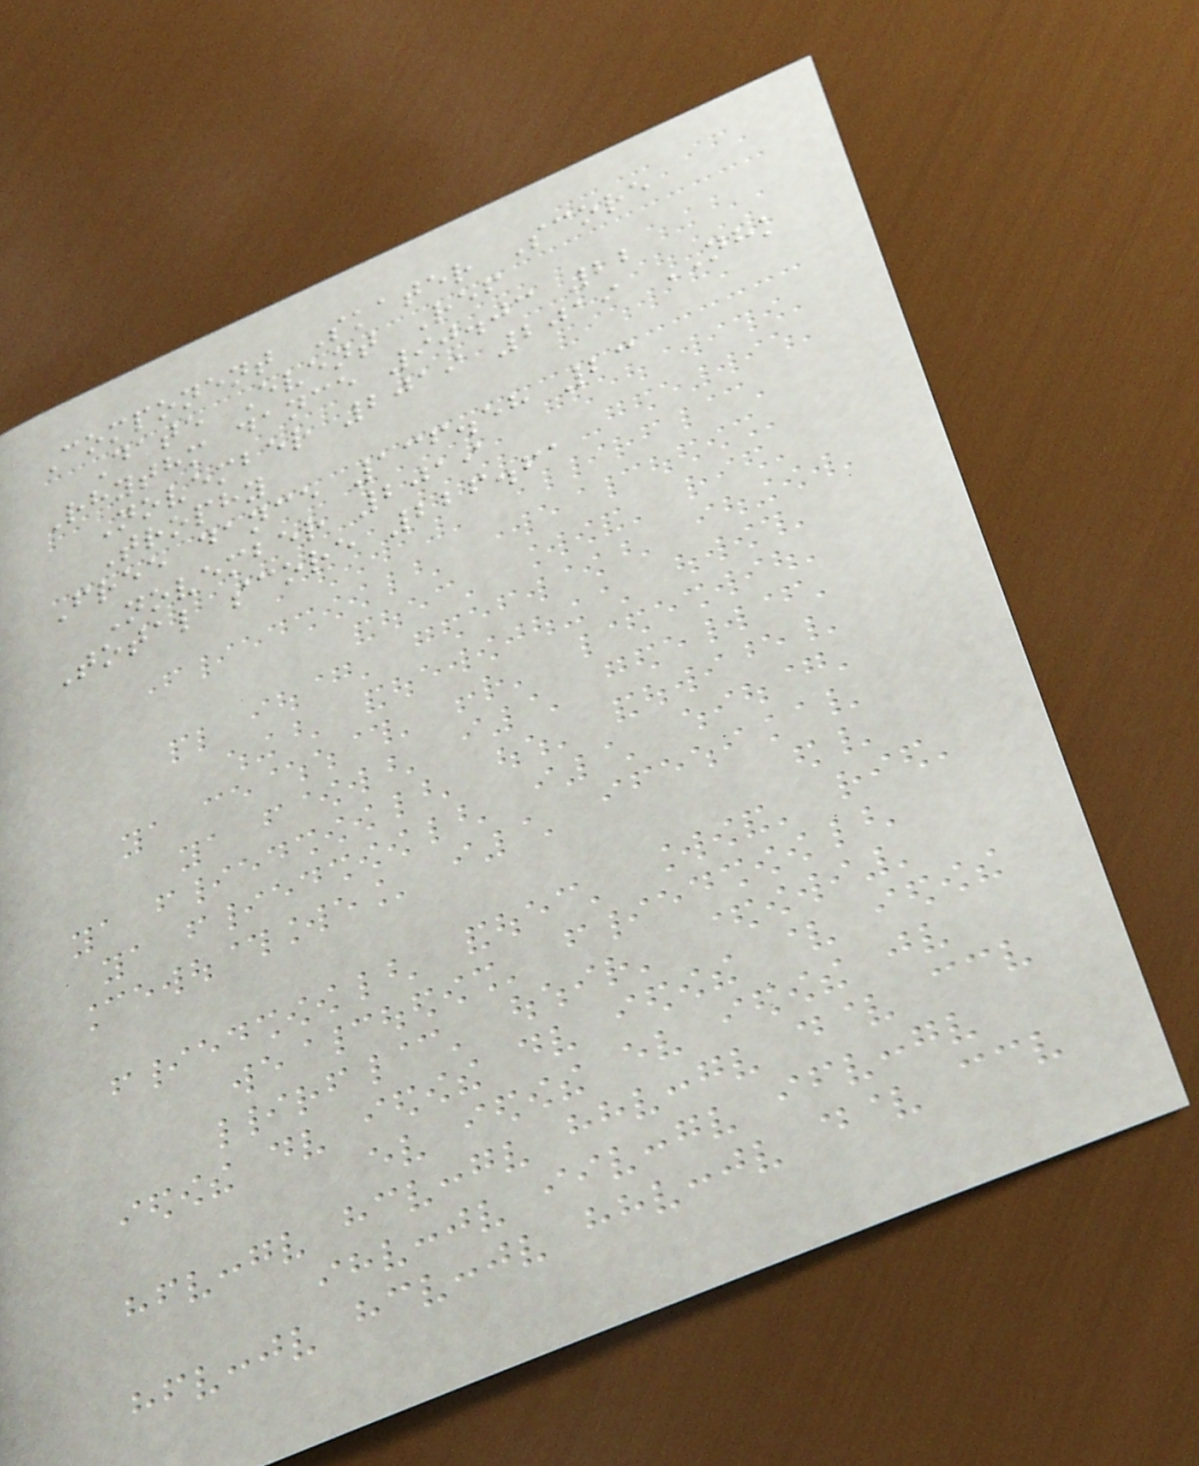Component Skater Score
Date Event Ref
Rhythm dance 90.03 22
November 2019 2019 NHK
Trophy
Free dance 136.58 23
November 2019
Total score 226.61
